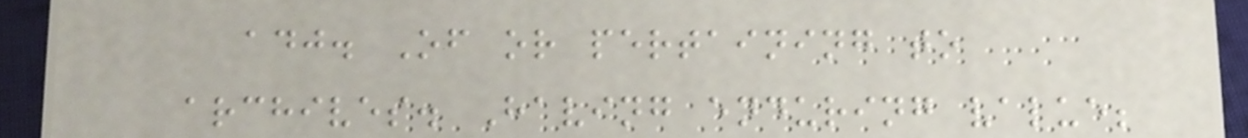adj. Of or pertaining to
archives. Having enduring value;
